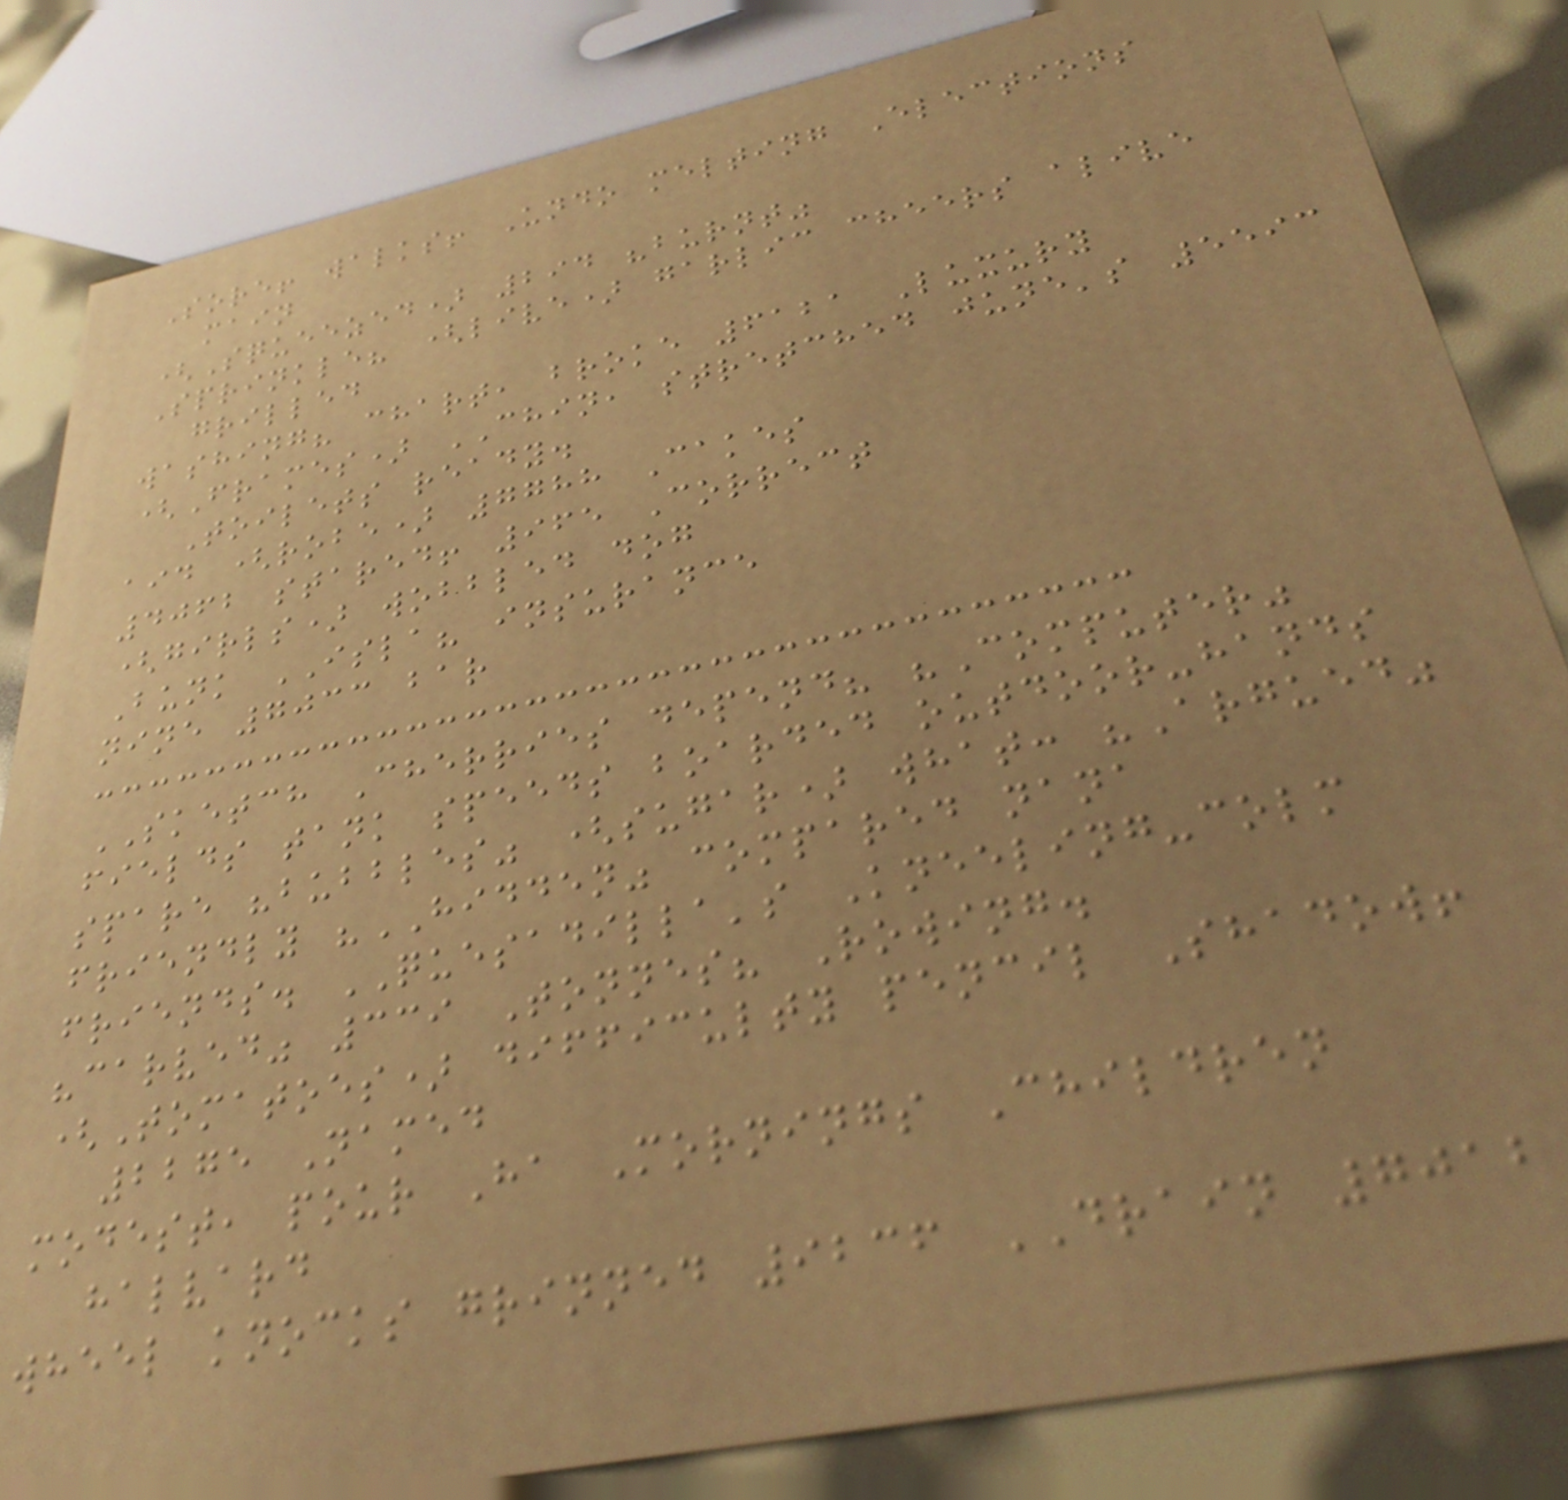Sore! walks! Undo melting Elections
main
(Squeezed) 294 "burnt"
Sprinkle? (live) garlic cheers alive
grilled
washing? chart, broke 6121 Luxury
(Frames) CHIN, stretched june's 5593
Toilets ready.
aid (robe) 7788 Cakes
4062 stared! 965 Correct
(girls) wobbled dog
Bunk ISLA? insurance
nine 7033 bar
SKETCH Cherries depend? "Computer"
fields tank speeds boarded outdoor-hands
spare "bubbles" (sugar) what: "Argued"
friendly "HIDDEN" compared nana
friends. QUESADILLA's Kneeling-colm
"carved" 339 Tonnes? Rowing.
(Tomatoes) difficulty pencil Shadow!
2275 Named
modest, pour Ha Mornings Children
halvard
wheel knocks grinned 9236 DRAIN 7012
